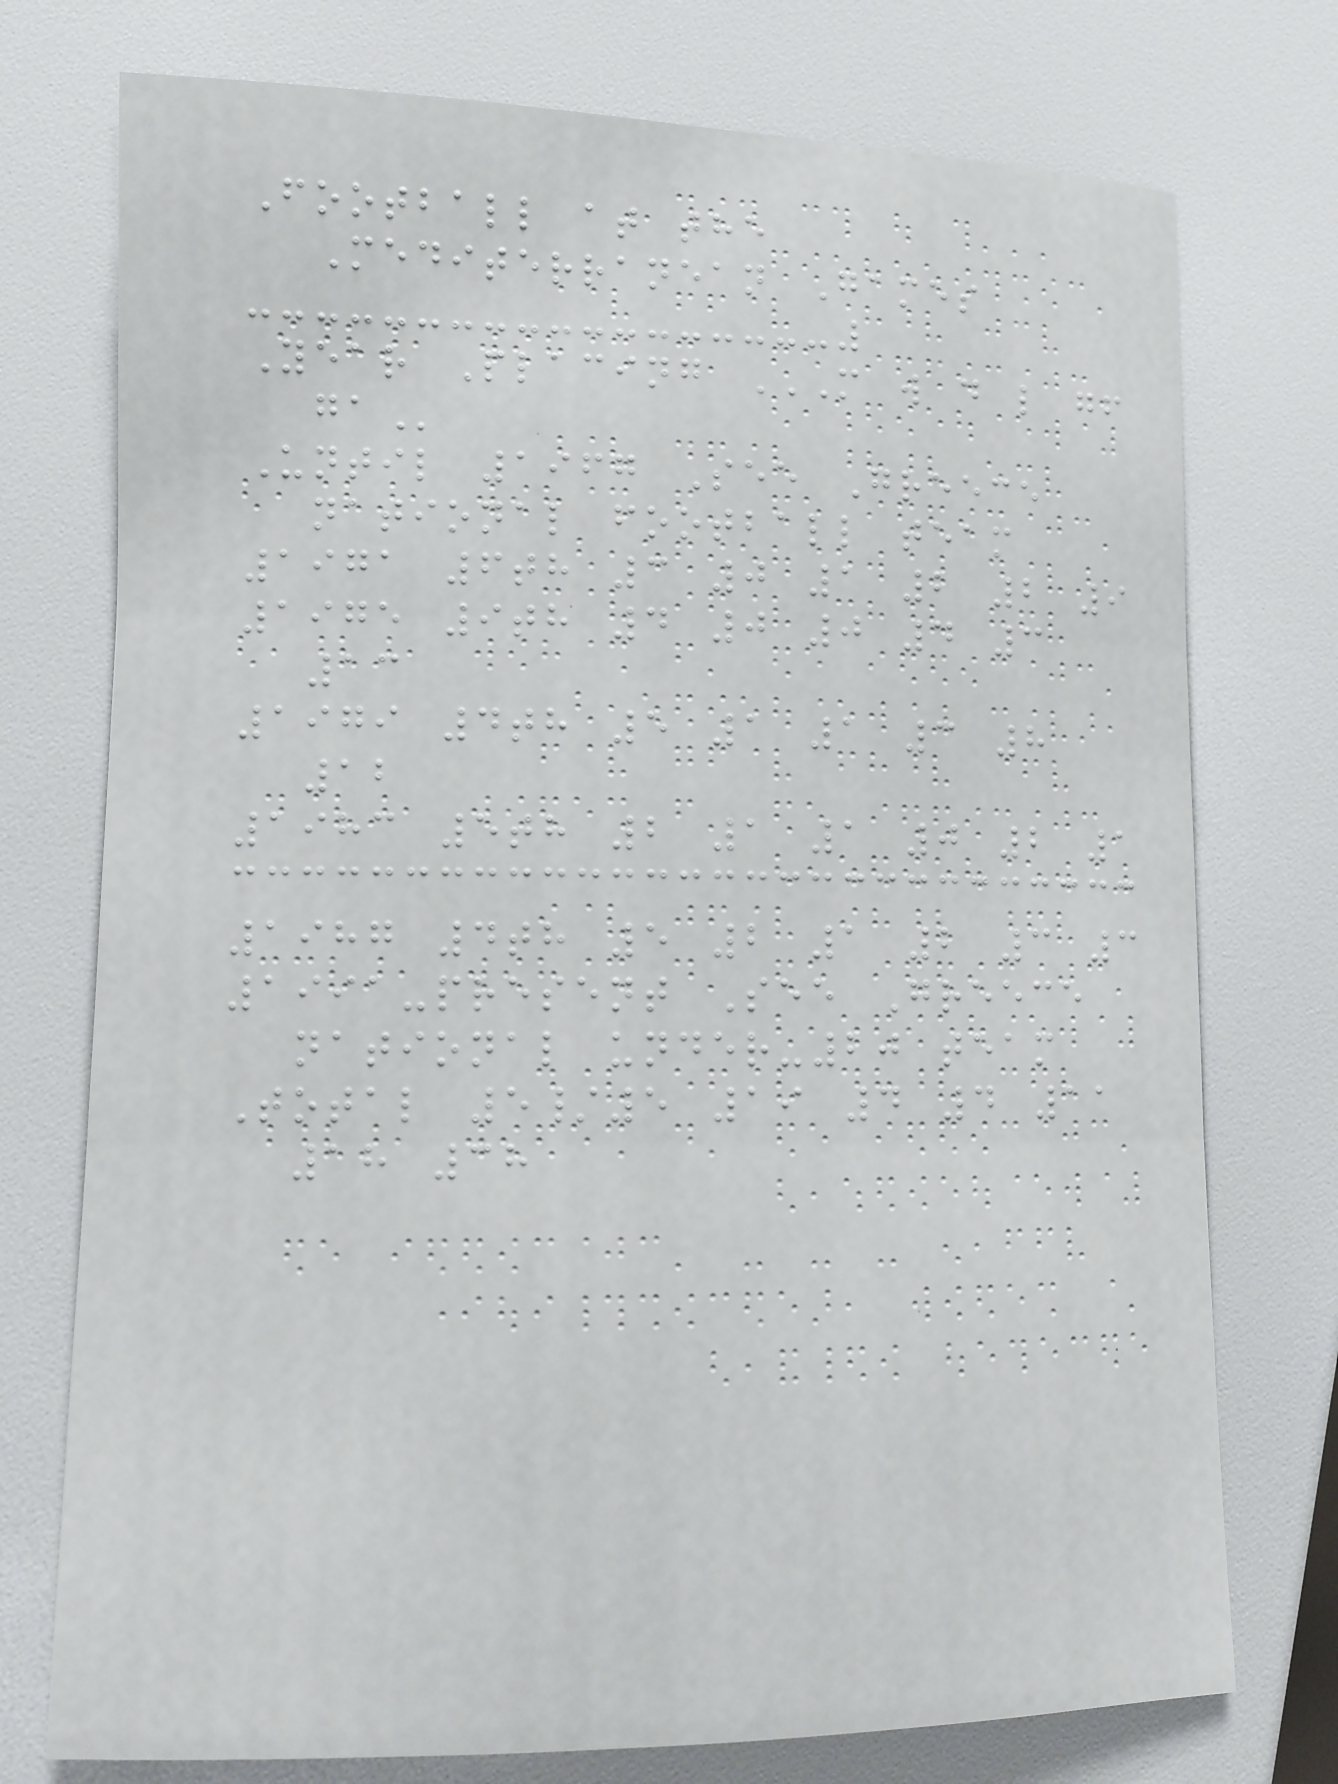Football at the
Mediterranean Games
Year Placing M W D L GF
GA
Until 1967 See Greece
national football team
1971 6th 3 0 1 2 2 9
1975 9th 4 0 0 4 3
13
1979 4th 5 1 1 3 8
12
1983 5th 2 1 1 0 2 1
1987 4th 5 2 1 2 3 3
1991-present See Greece
national under-20 team
Total 5/5 19 4 4 11
18 38
